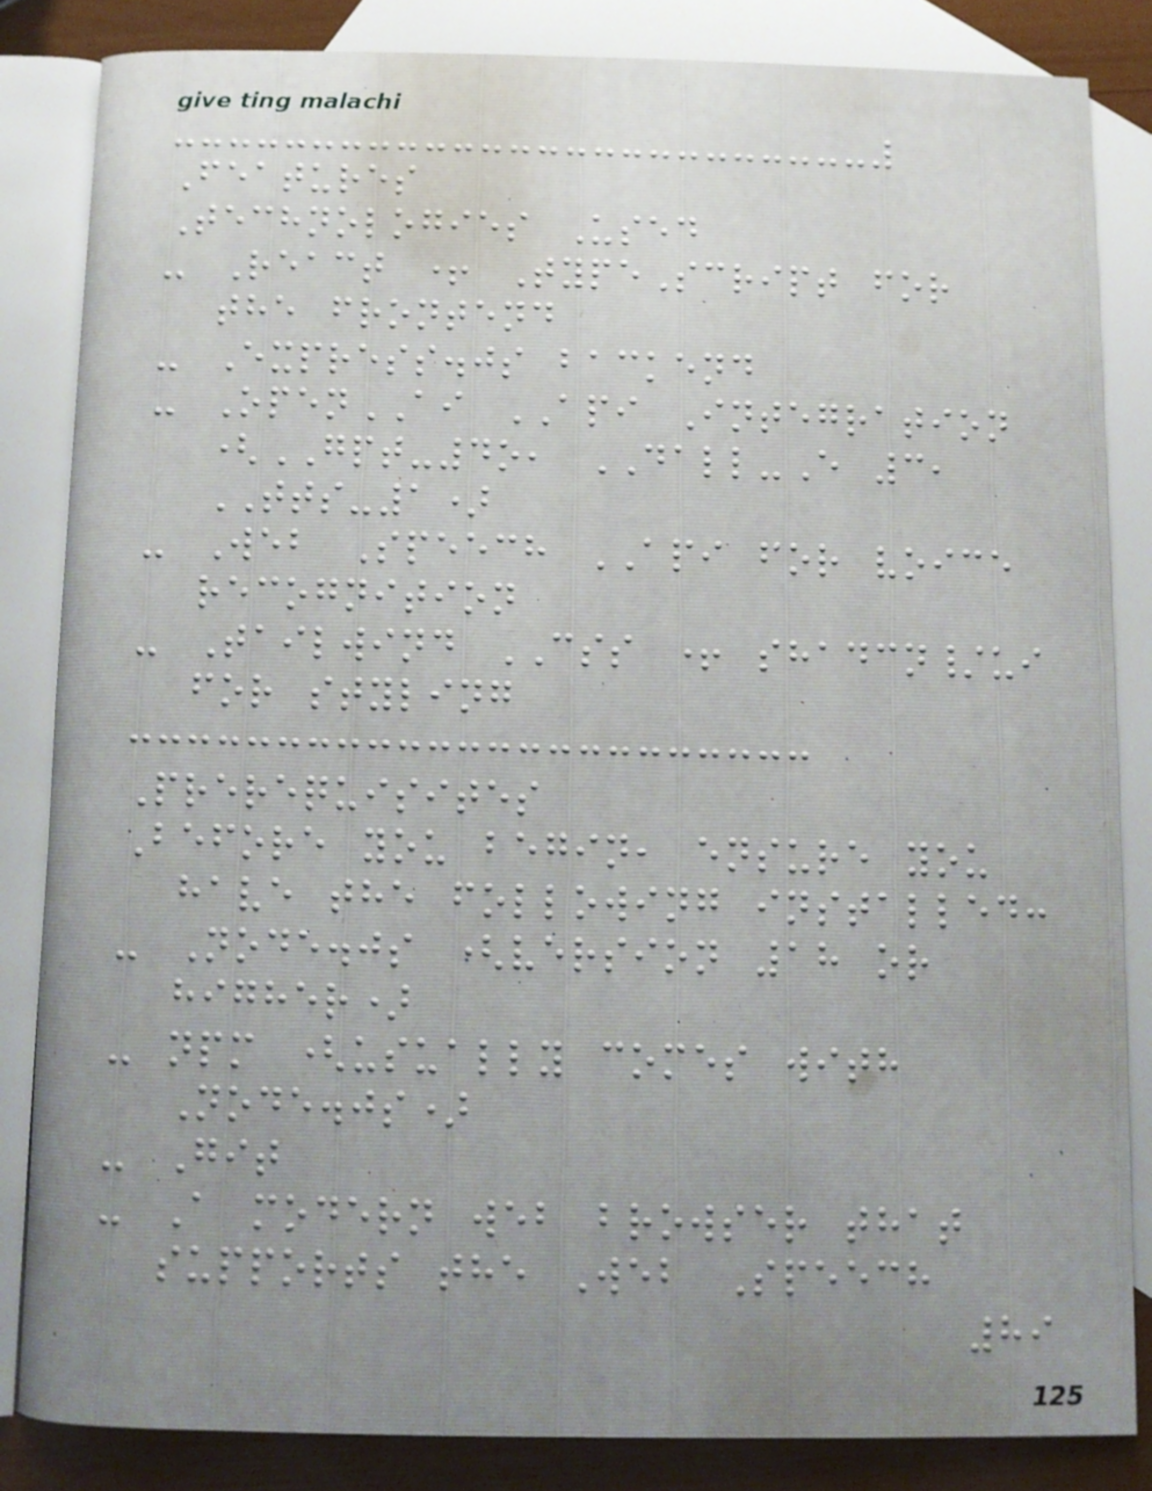Features
Technologies Used
- React + TypeScript for
the frontend
- Express.js backend
- OpenAI API Integration
(GPT-4o, DALL-E 3,
TTS-1)
- Web Speech API for voice
recognition
- Tailwind CSS + shadcn/ui
for styling
Prerequisites
Before you begin, ensure you
have the following installed:
- Node.js (version 18 or
higher)
- npm (usually comes with
Node.js)
- Git
- A modern web browser that
supports the Web Speech
89
